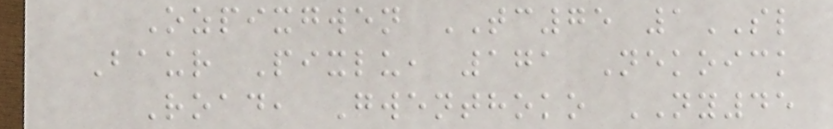Ozpixgwen TC75 1SL
Baur Pixlu, 171 Nekoick
Road, Gwenthoko NY45
